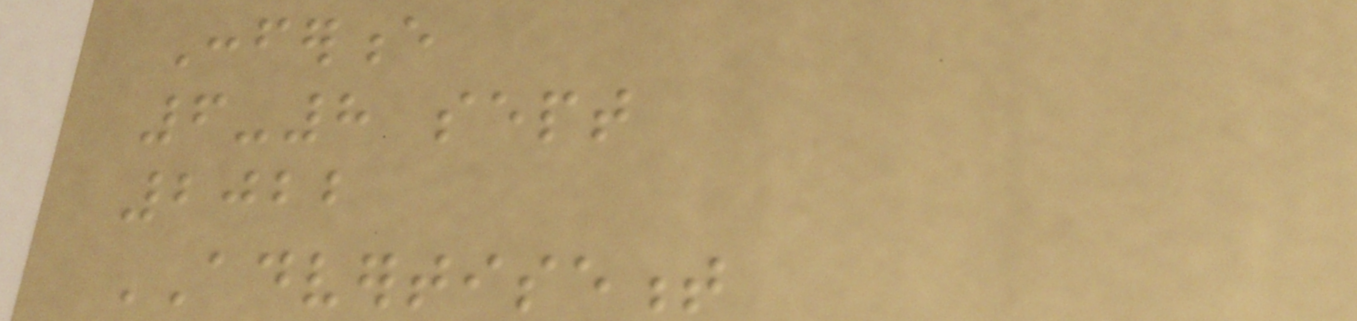Conference
6-8 sept
2022
ADVERTISEMENT
